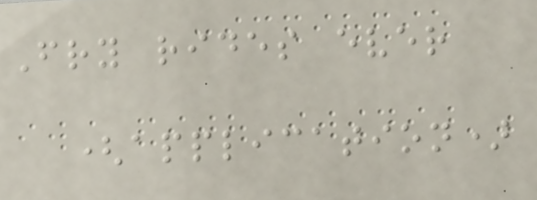Fry rides ever
(application)
